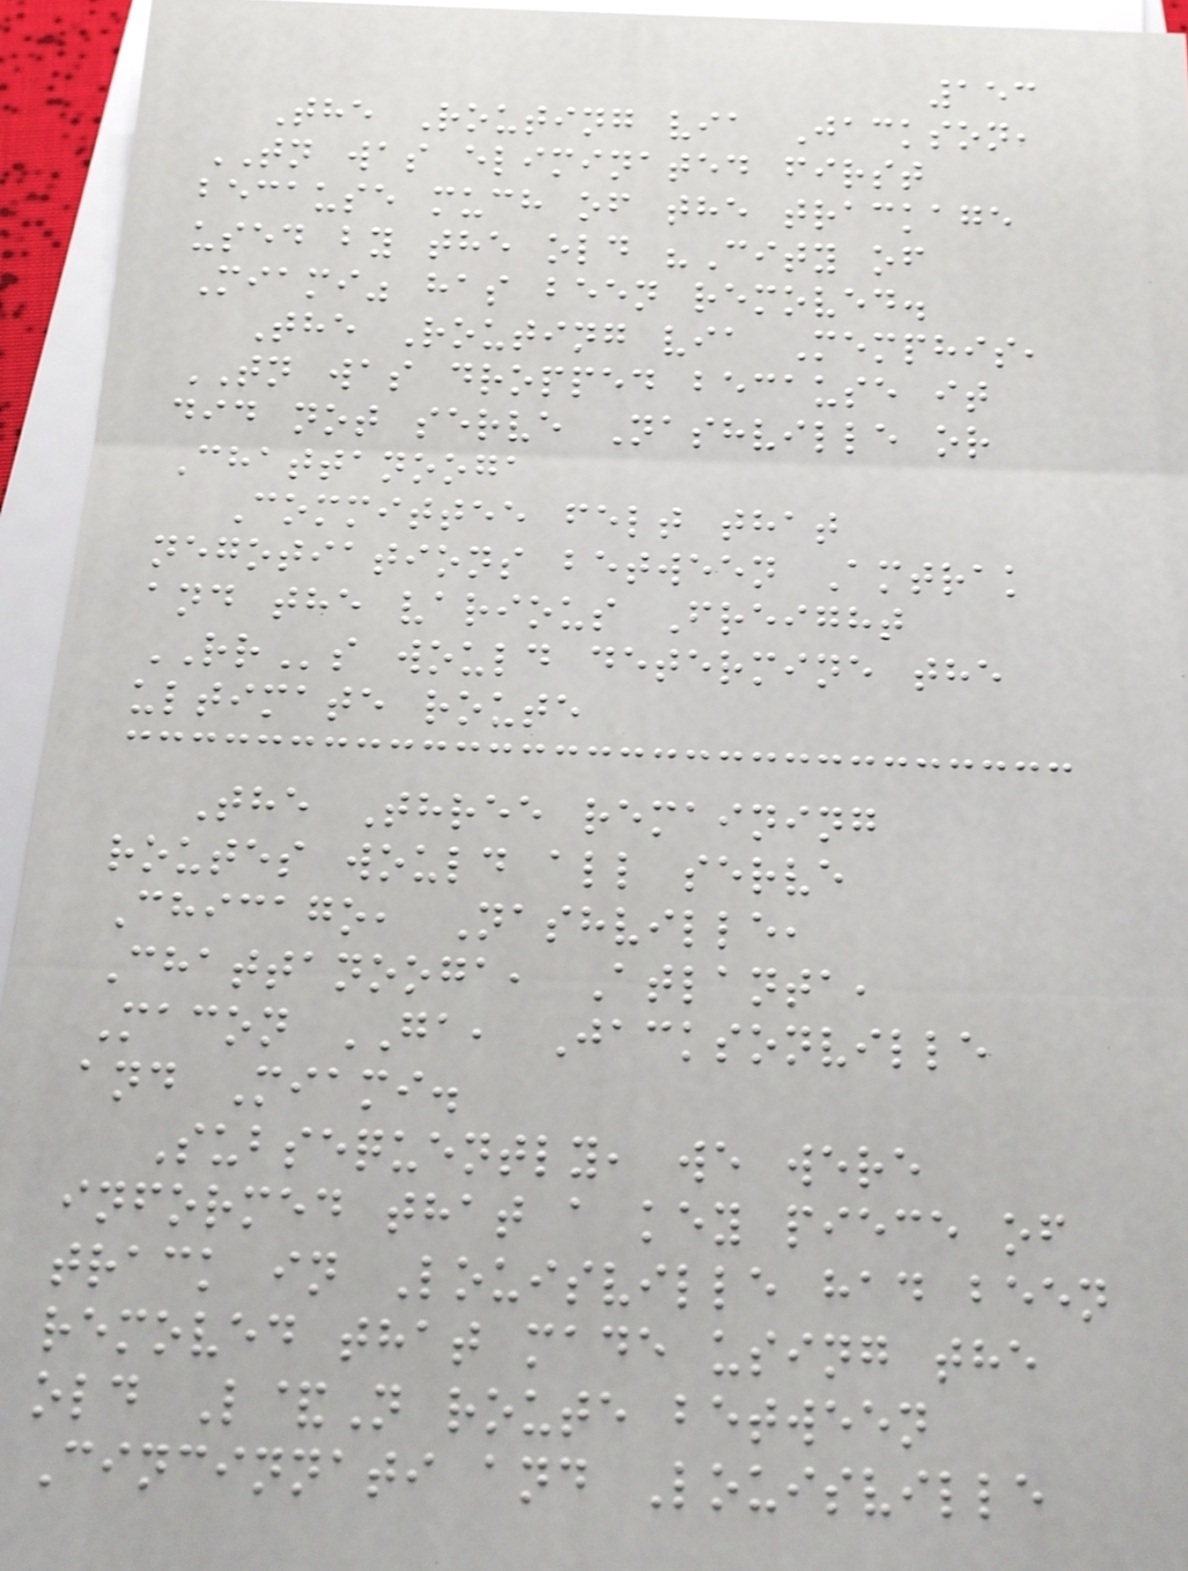153
The Routing via Jackson,
TN was eliminated first
because much of the trackage
used by the old "City of
Miami" has been removed.
The Routing via Memphis,
TN was dropped because it
did not serve Nashville or
Chattanooga
Committee felt that
negotiations between Amtrak
and the various Freight
RRs would determine the
ultimate route
The Three remaining
routes would all serve
Chicago, Nashville,
Chattanooga, Atlanta,
Macon GA, Jacksonville
and Miami.
Subsequently, we were
informed that a key piece of
track in Louisville had been
removed that made using the
old L&N route between
Cincinnati and Louisville
